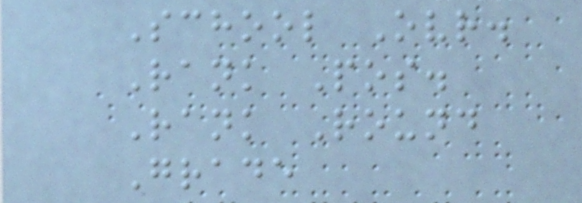School Ovr.
Rank Pos.
Rank Round
Grade
